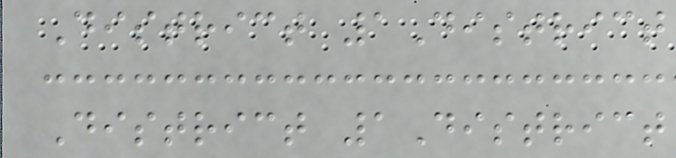District 1District
District 1District
